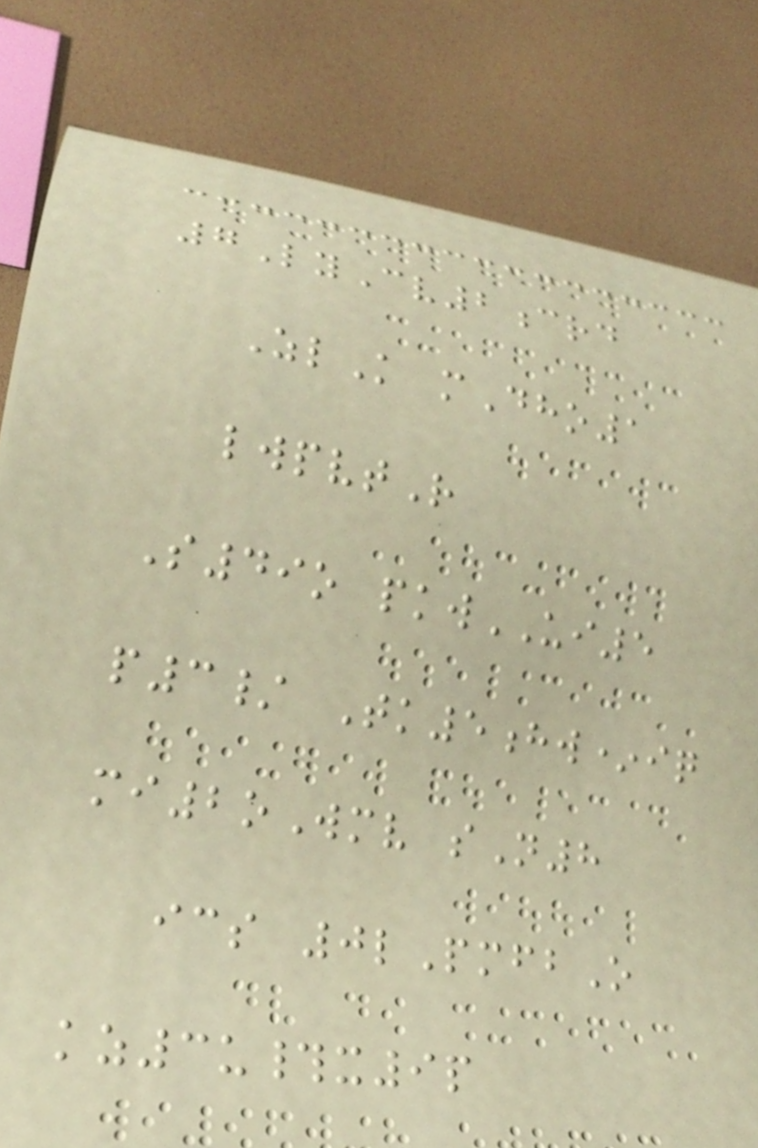7LyCv2crd
ZlK mDho1
lwpvtR
S49o pkwUI5
p3/ Tk5hw*iq
mi2oWmv sN8
ics 0lPmfbO
kz3u#x9p
